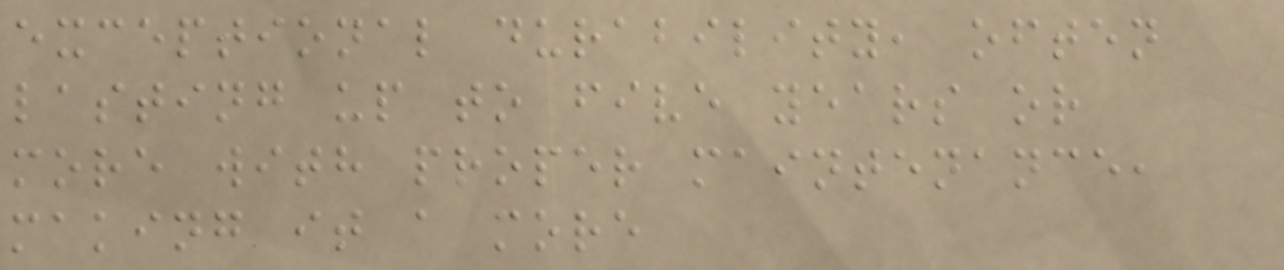exceptional durability, often
lasting up to five years or
more with proper maintenance,
making it a more
